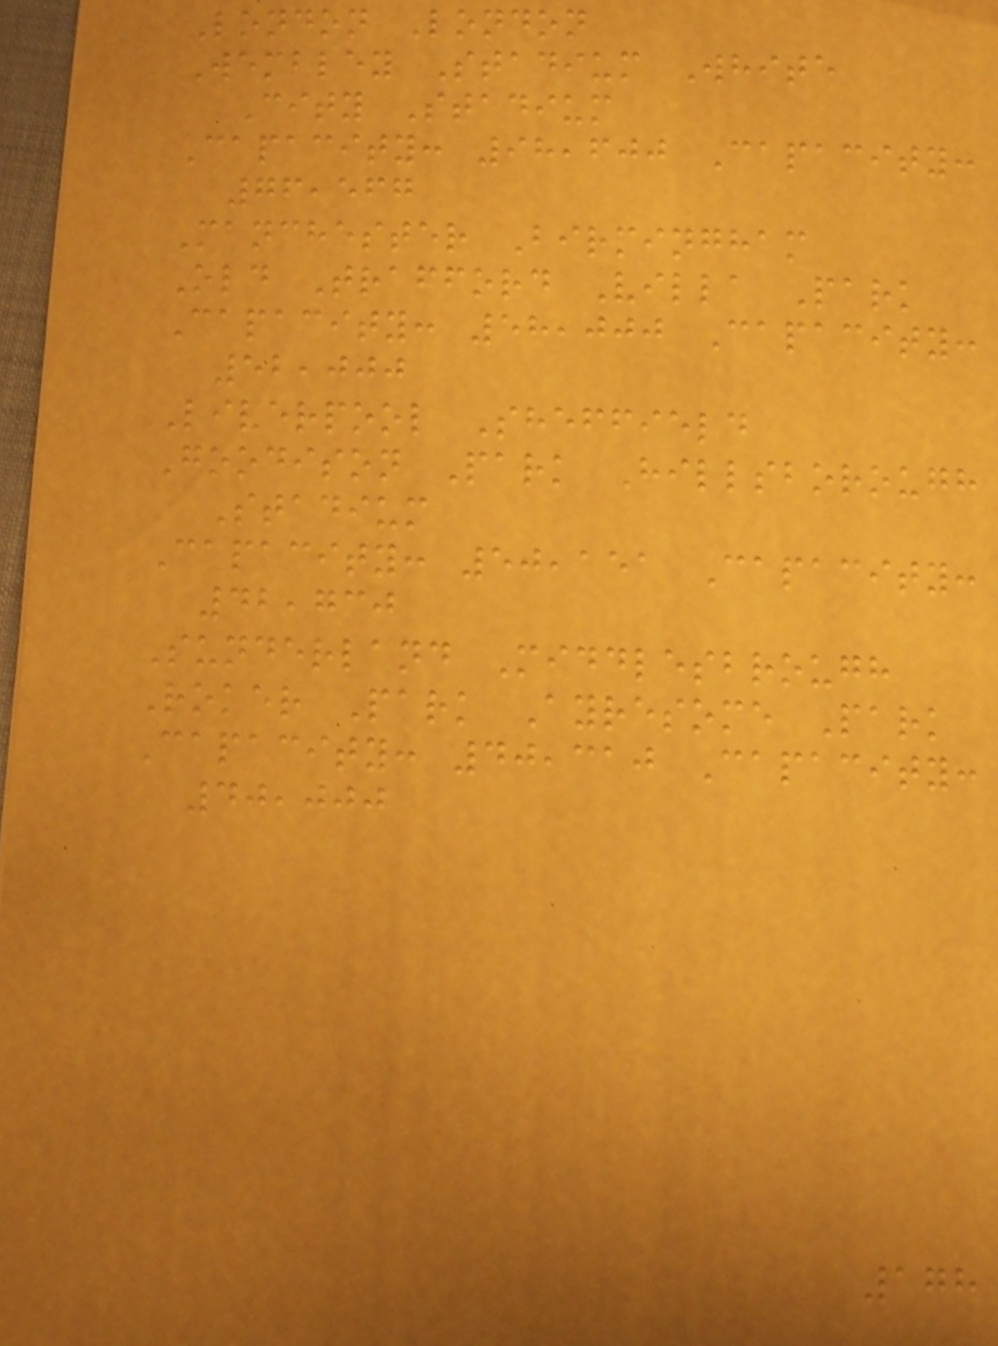London London
Wembley Stadium White
City Stadium
Capacity: 98,600 Capacity:
76,567
Manchester Birmingham
Old Trafford Villa Park
Capacity: 58,000 Capacity:
52,000
Liverpool Sheffield
Goodison Park Hillsborough
Stadium
Capacity: 50,151 Capacity:
42,730
Sunderland Middlesbrough
Roker Park Ayresome Park
Capacity: 40,310 Capacity:
40,000
178
